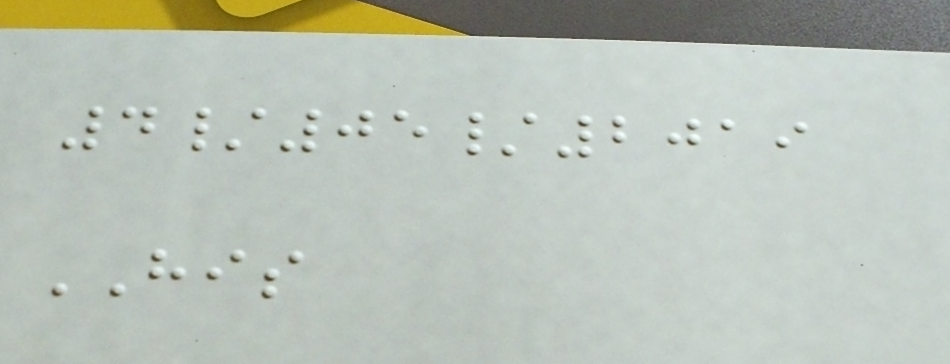4/05/2019
HIS
